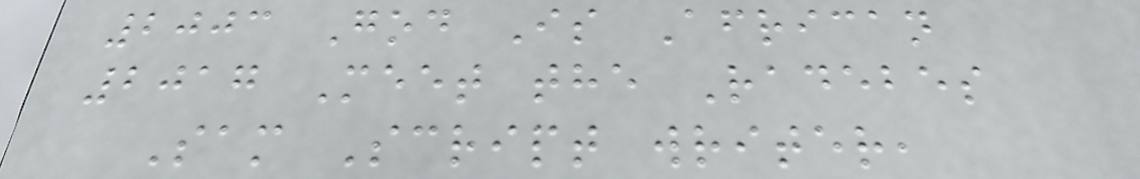2003 God Is African
2017 Meet the Radebes
Sam Script writer,
